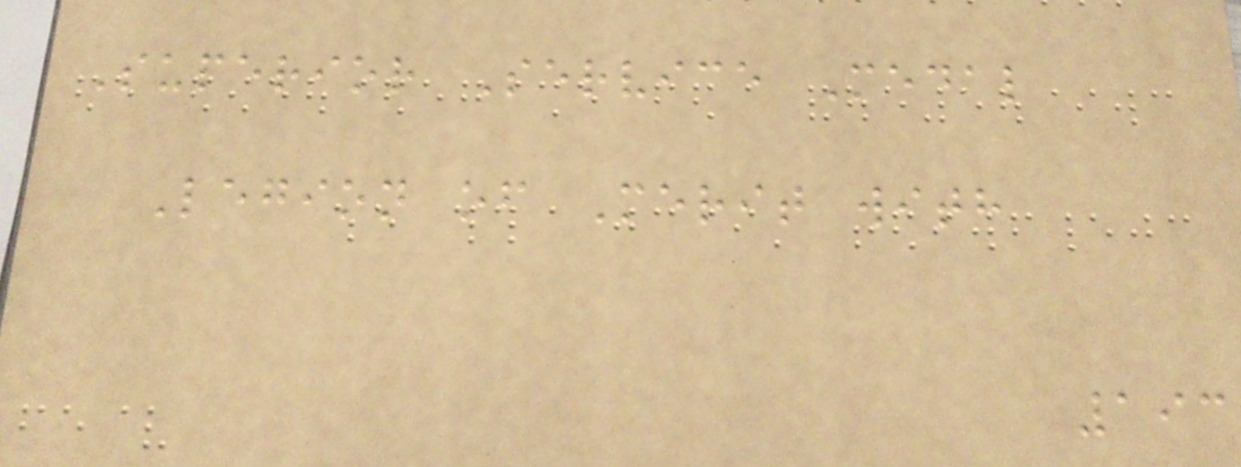Superior Service Medal
Legion of Merit with
193
